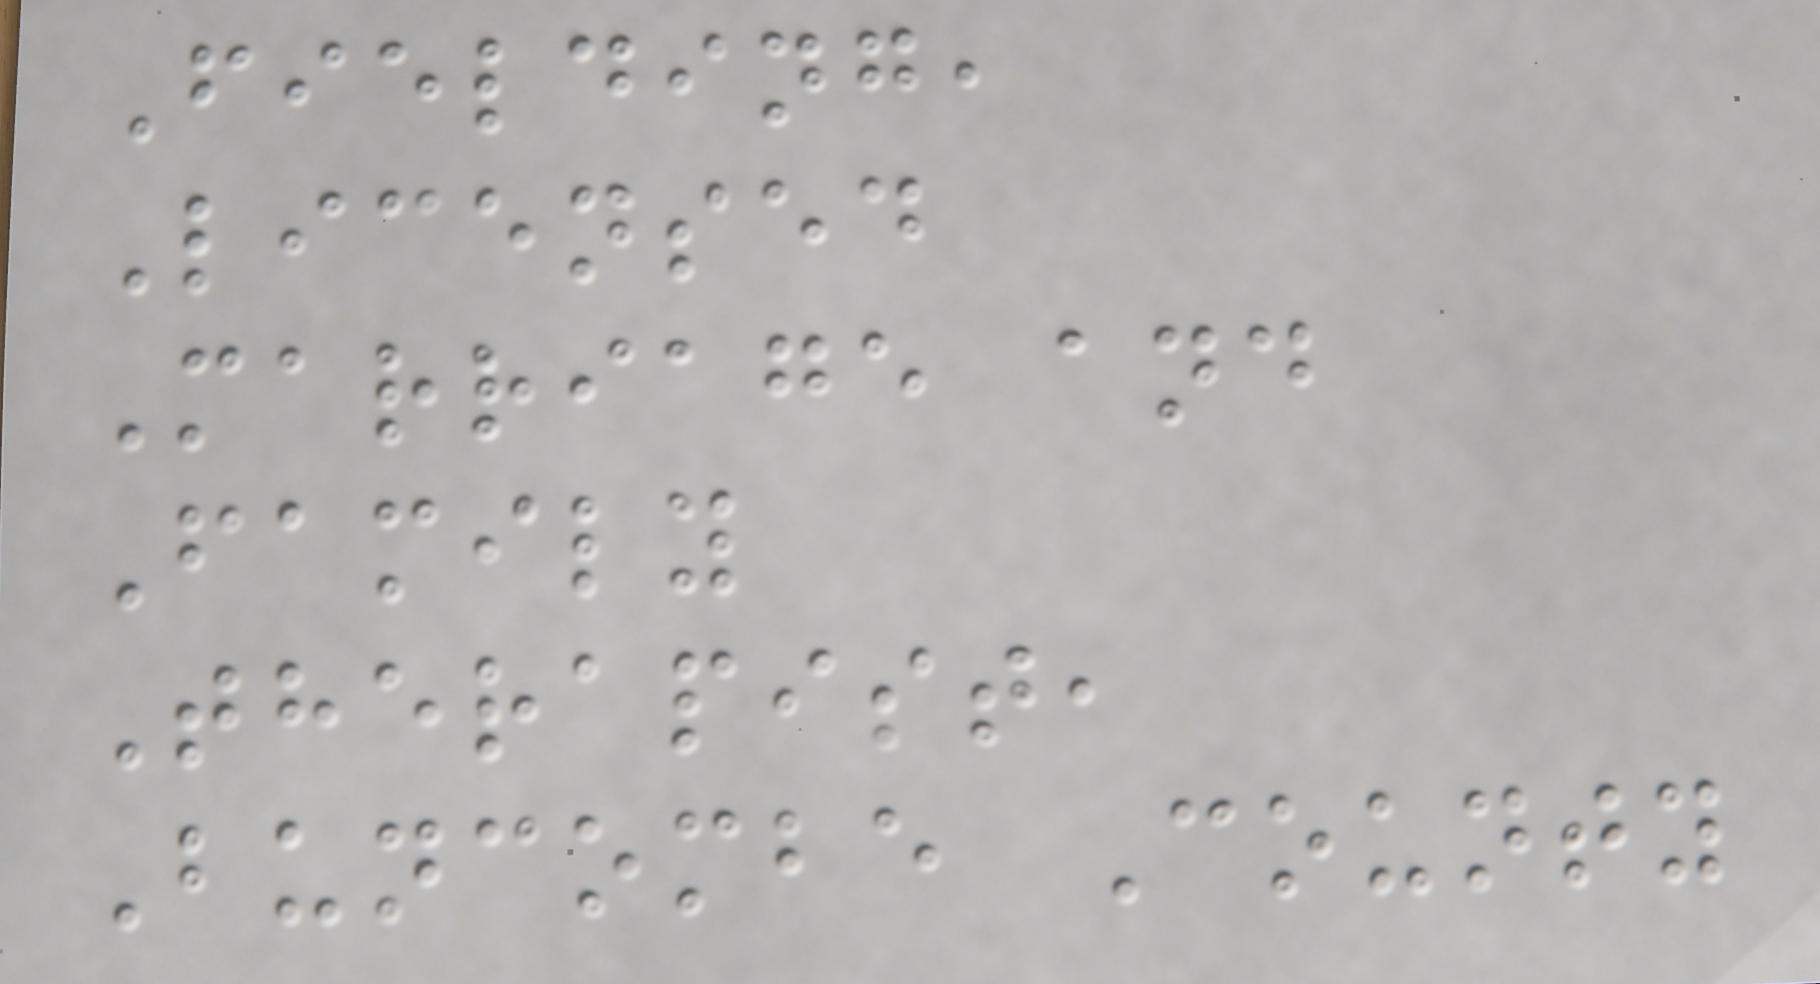Fielding,
Licensed
Marriage and
Family
Therapist,
Buncombe County
